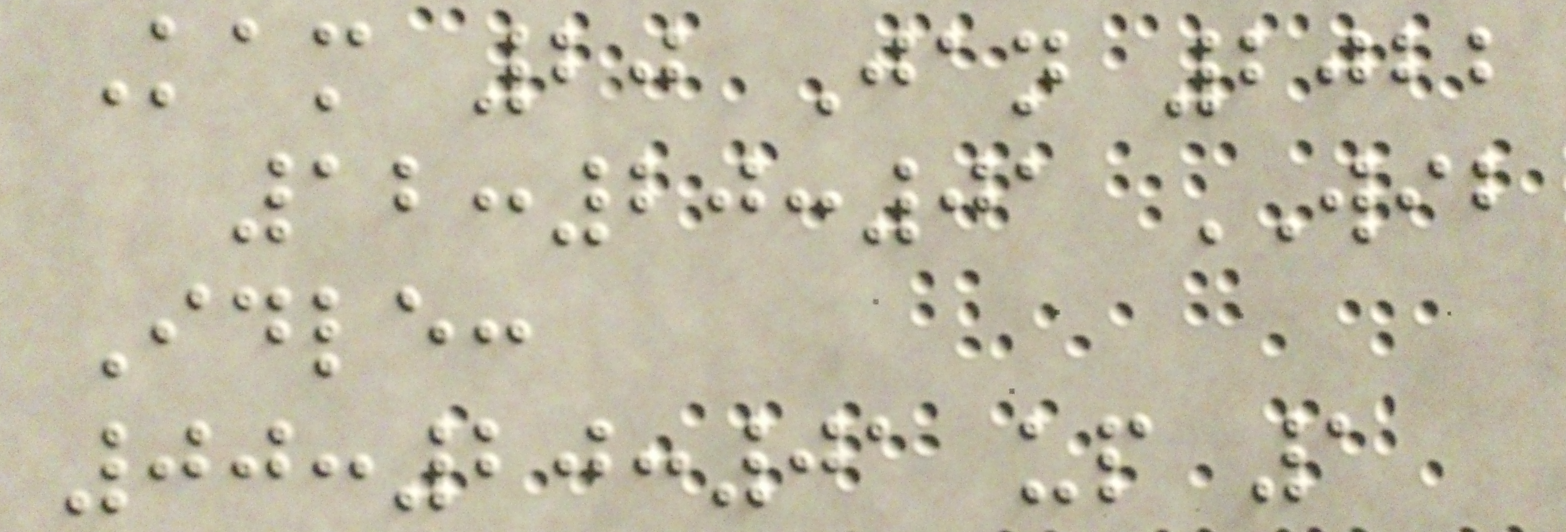Kam 20 Jan 2022
12:20:01 WIB
Idle:
00:20:01 up 1
